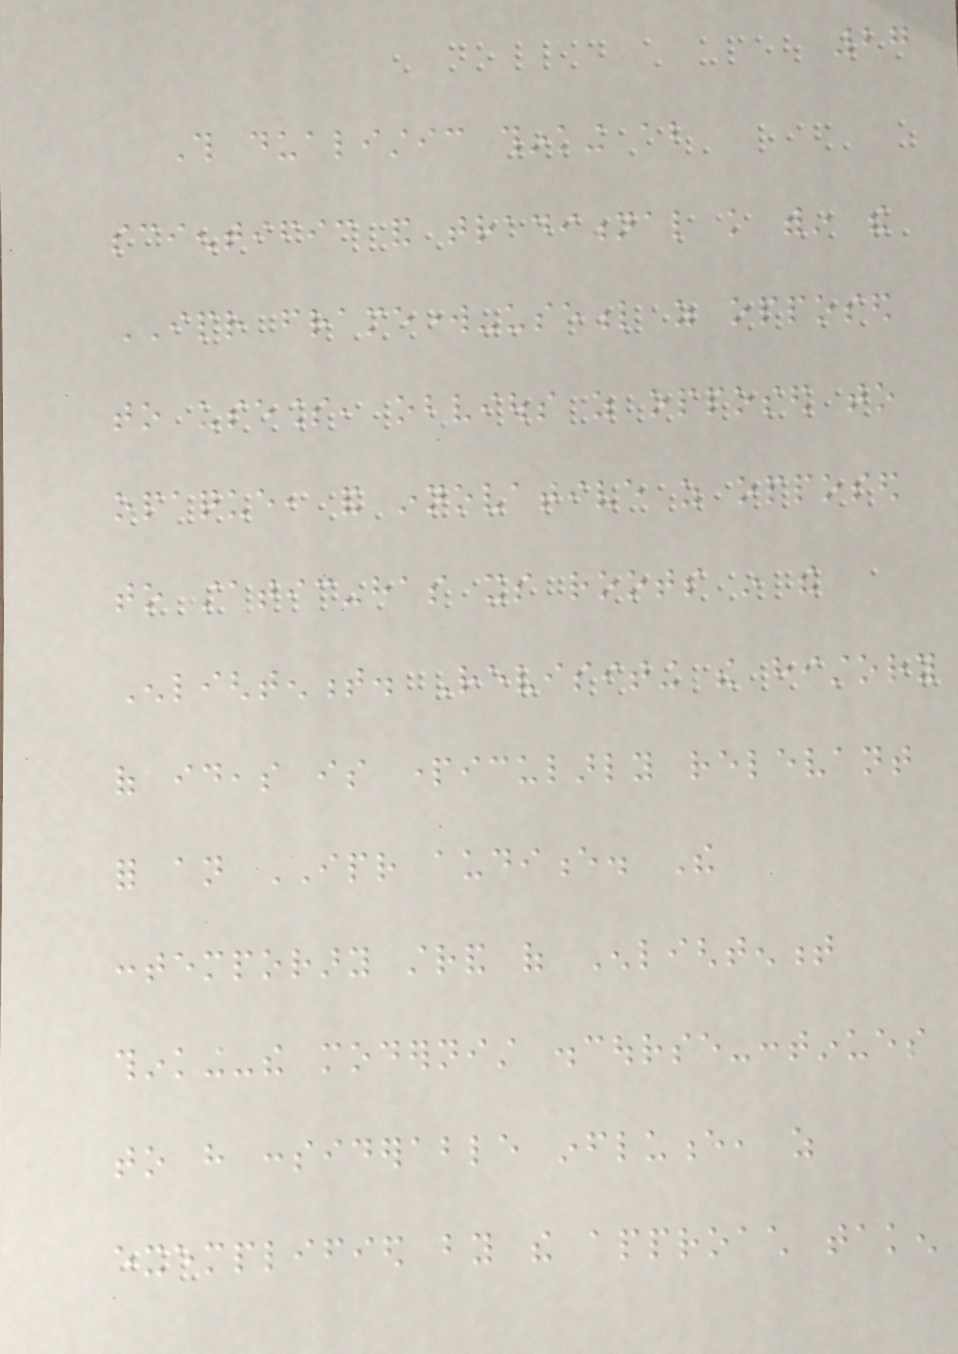27
This dualistic thinking about
scientific and traditional knowledge within the
IPR framework-useful as opposed
to useless, obvious as opposed to
opaque, and innovative as opposed
to static-has its roots in the
Enlightenment. Revisiting the history
of ideas is particularly relevant
for an IPR audience. The
contemporary strand of Enlightenment
thinking-the modernist discourse-continues
to have considerable influence, as
exemplified by the approach taken
